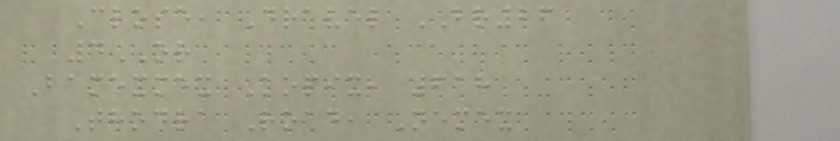Close, Dravel BR26
4OR
Bamexmex Kopix, 618
Thodra Road, Nemex
